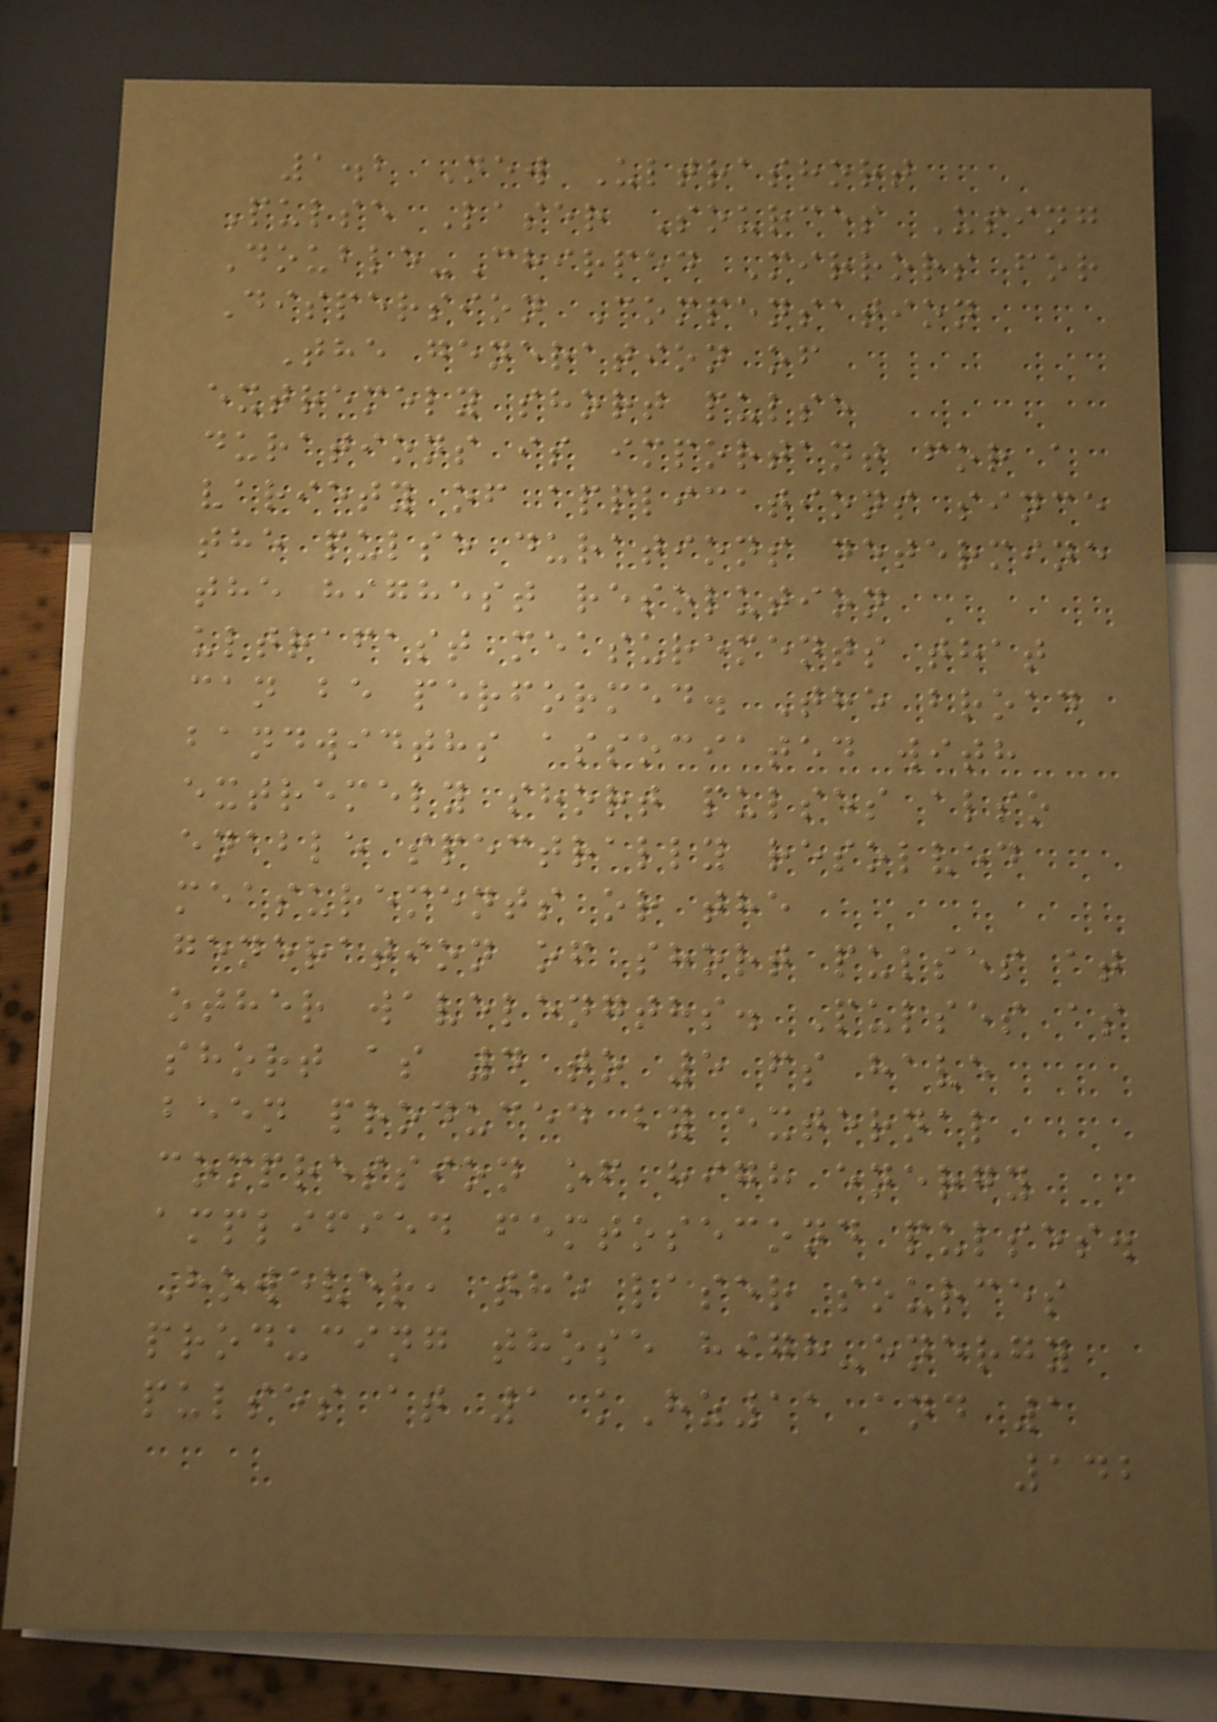1.2 New Ultrashort
Pulse Laser Sources Using
Double-Chirped Mirrors for
Dispersion Compensation
The generation of
extremely short pulse
durations is important for a
variety of applications since
the pulse durations determine
the highest resolution
ultrafast measurements that
can be performed. The broad
bandwidths associated with
extremely short pulses also
enable spectrally resolved
measurements or the
generation of short pulses at
other wavelengths. Pulses as
short as 4 to 5 fs have
been produced by external
compression of high energy
amplified femtosecond pulses.
However, the laser sources
producing those high-energy
pulses at 1 kHz11 and 1
142
